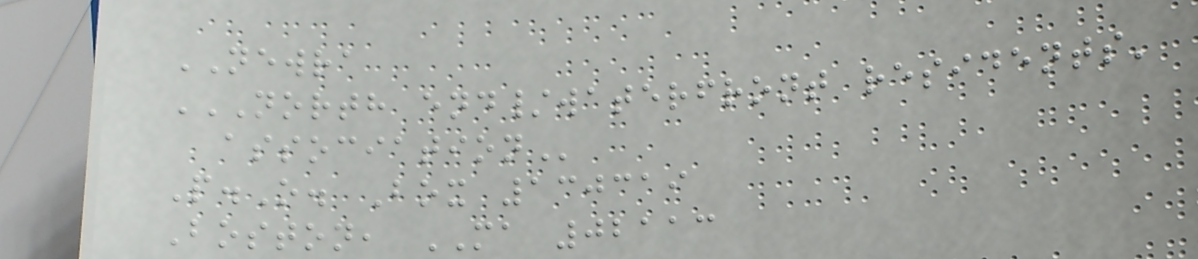NEWRA
NORTH END/WATERFRONT RESIDENTS'
ASSOCIATION
P.O. Box 130319
Boston, MA 02113
